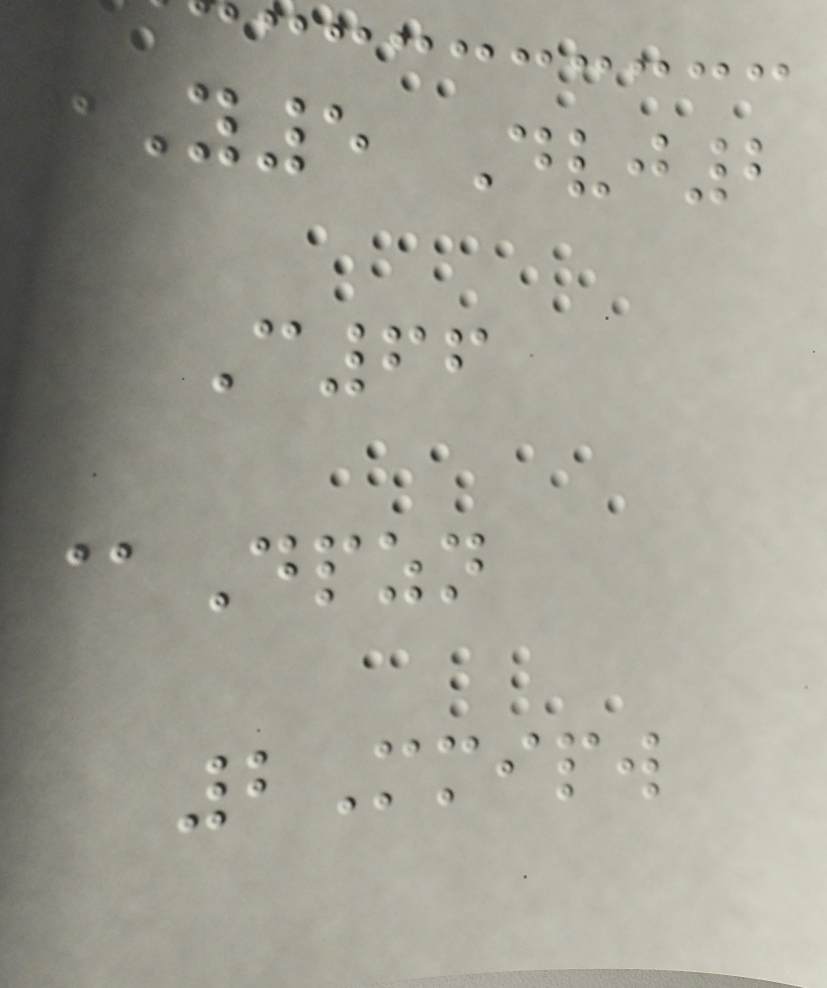hY5 Dvj2
C66
@Dpzn
2Mmipw
